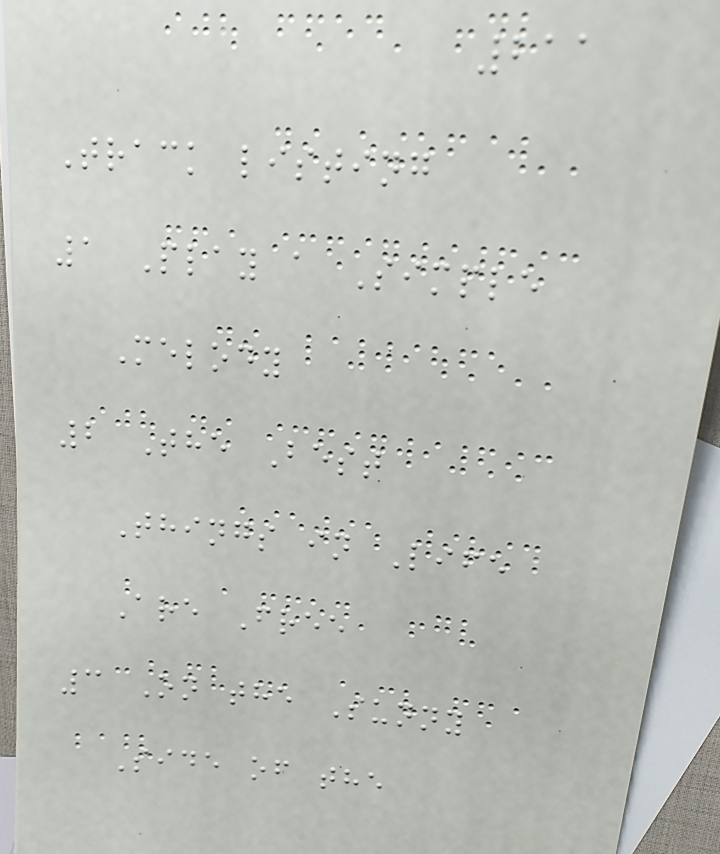211
Track listing
1 Play a Simple
Melody
2 The Best
Things in Life
Are Free
3 On the Sunny
Side of the
